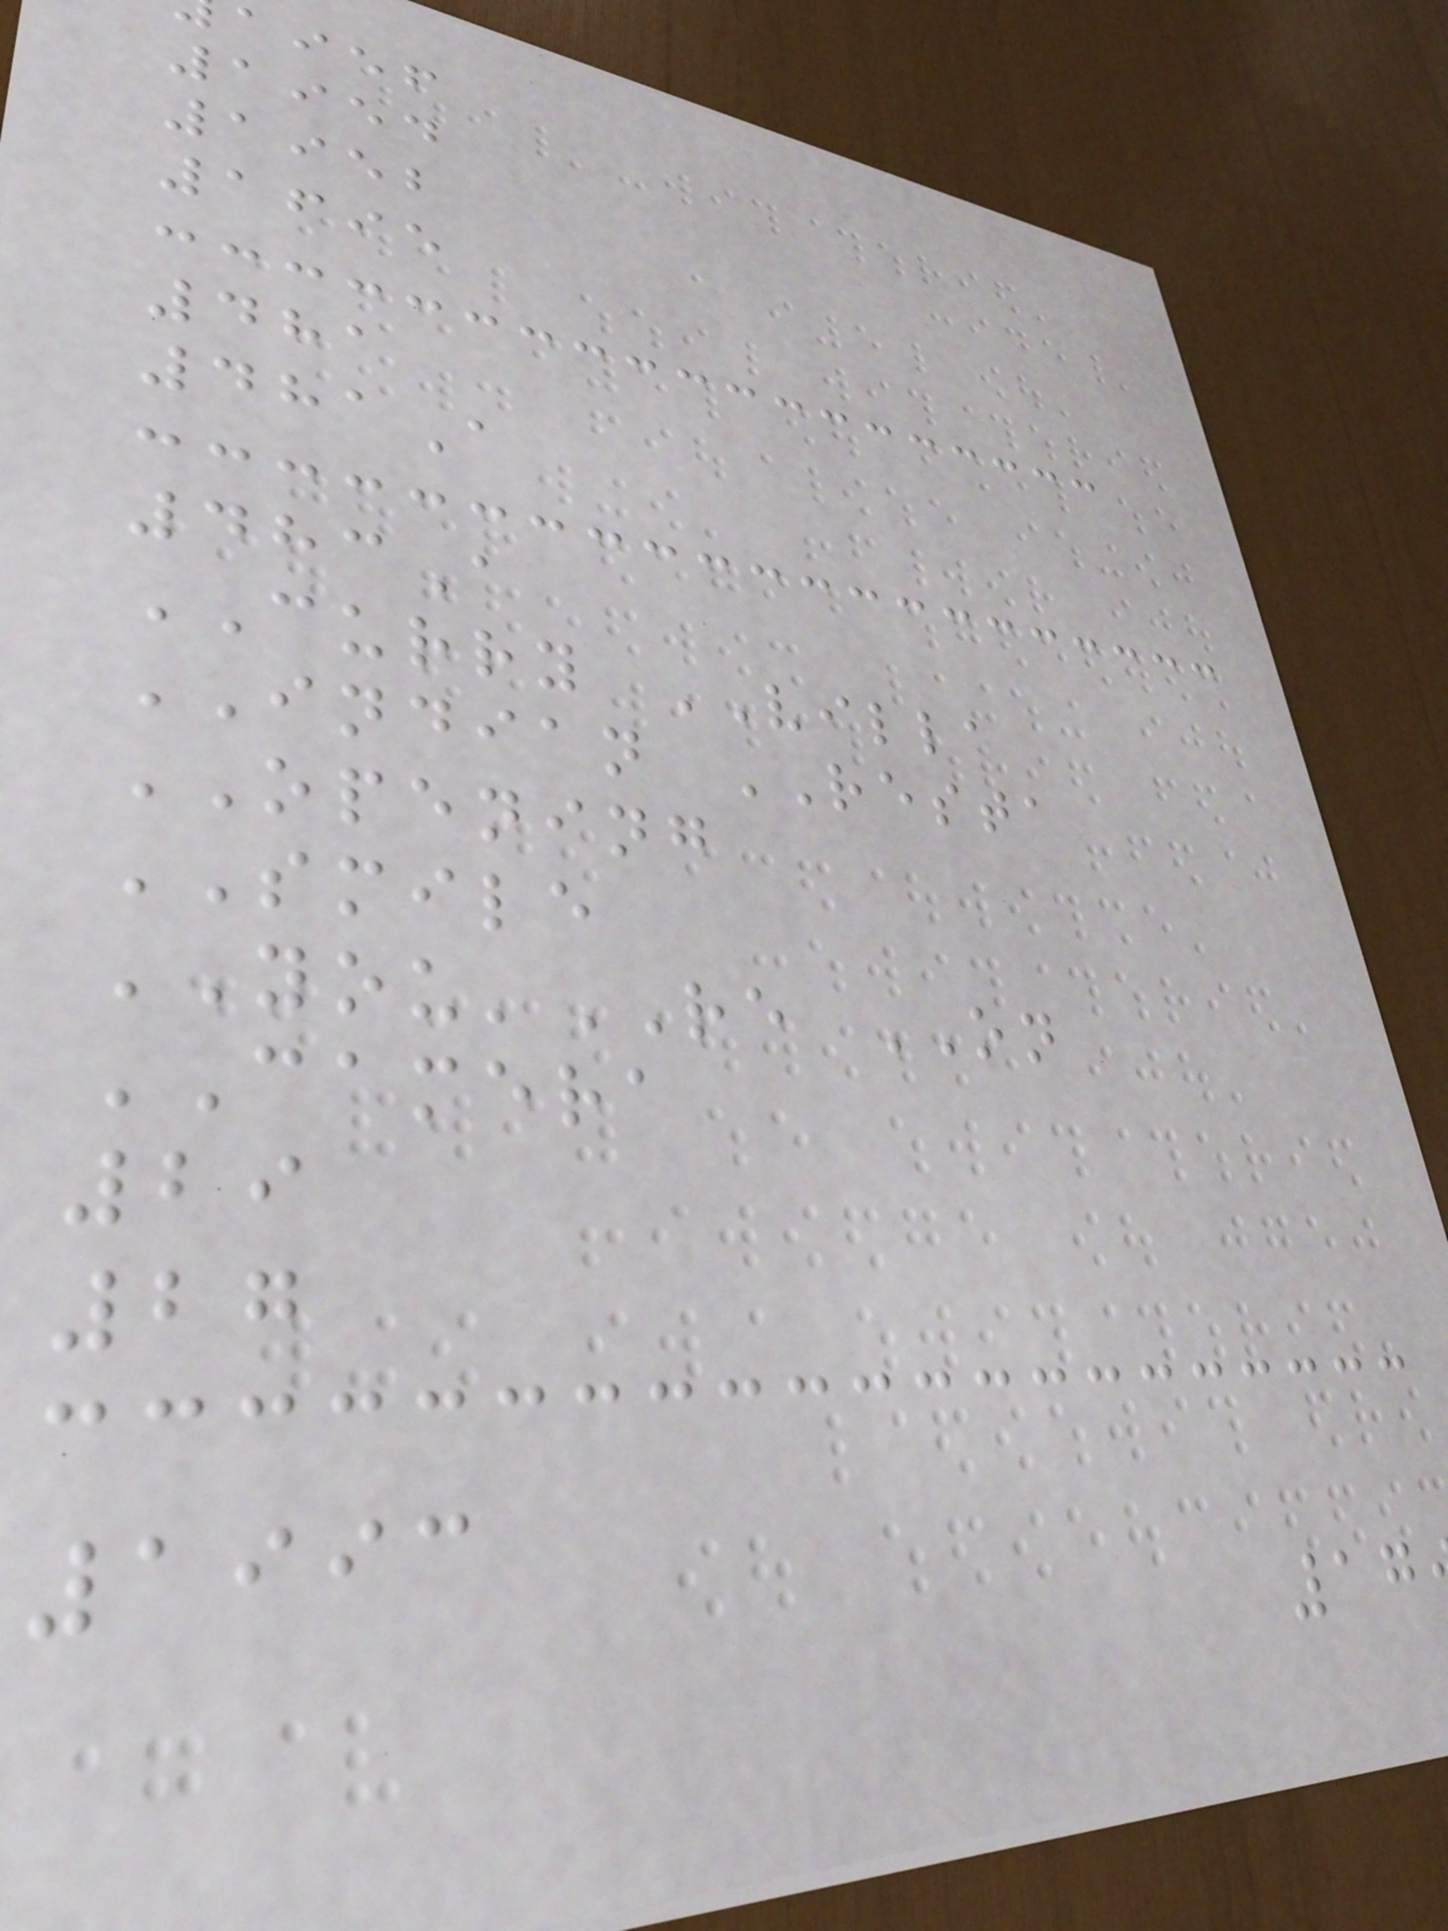aief
1954
1952
1695
481
481A
483A
CURRY VILLA
INDIAN RESTA
OPENING
SMILE
YOU'RE ON
CAMERA
29
27
1993
